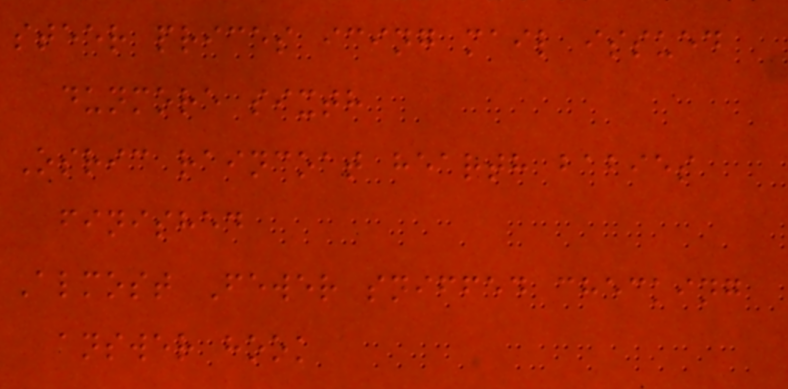steer prices icing mail issued
dunmore sixth
Osric raincoat hearth babies
finished
Almost Fewer sniffed checking
answer hook
